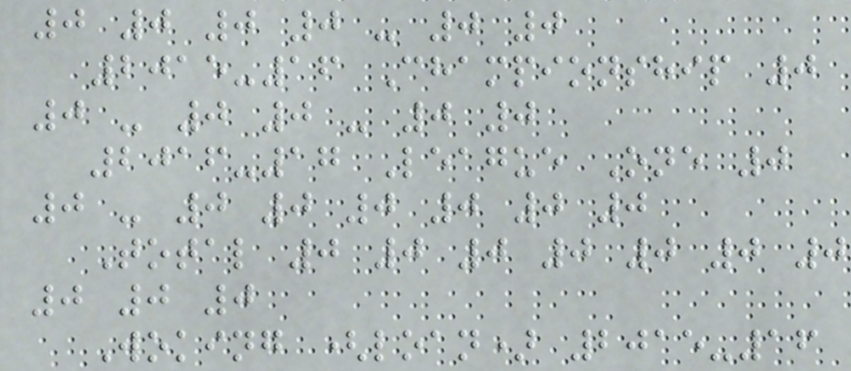0 0 0 0 - 0 0
2015-16 Championship 0
0 - 0 0 - 0 0
2016-17 League One 0
0 - 0 0 0 0 0 0
Total 0 0 0 0 0 0 0
0 0 0
Woking (loan) 2015-16
